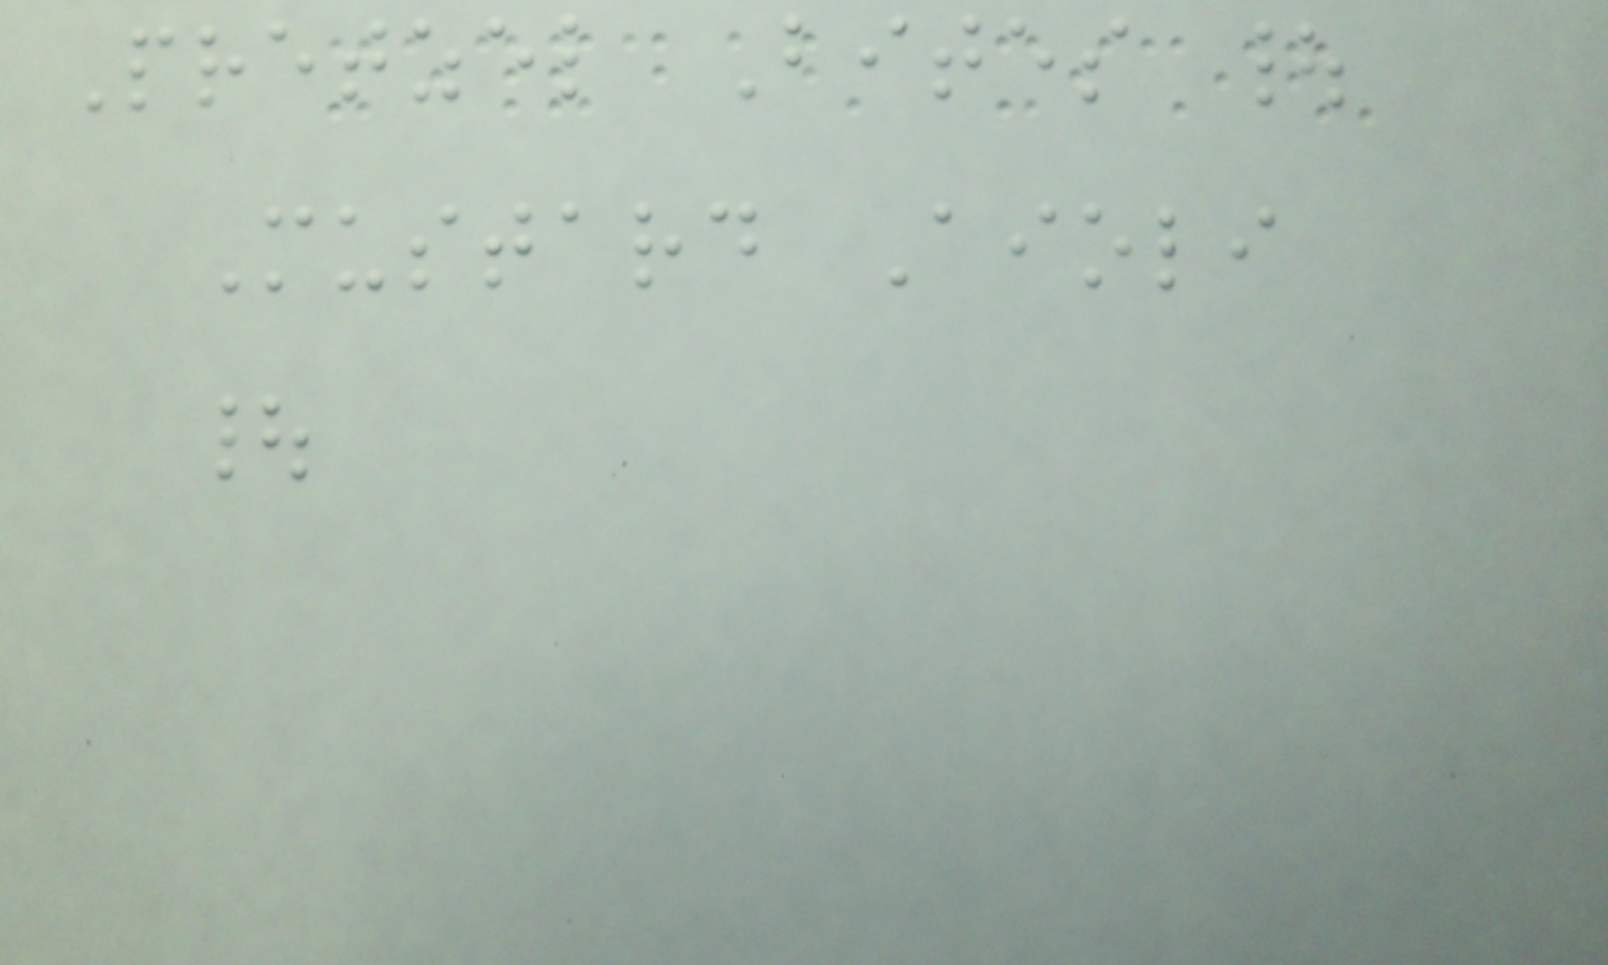Pretzel Bites |
Mustard Aioli
|
